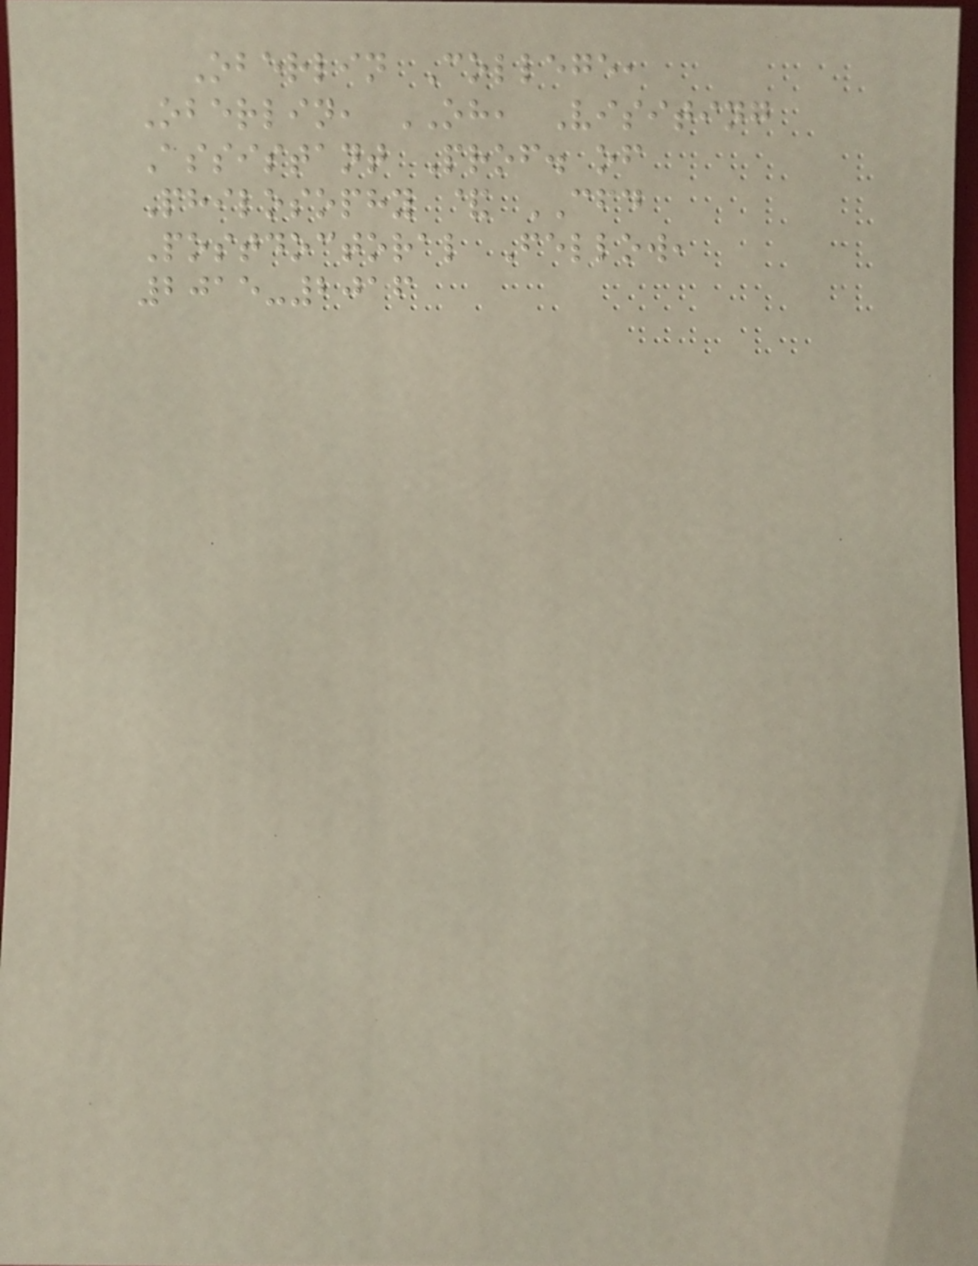Oberlin College,
Oberlin, OH, Visiting
Assistant Prof. of
Philosophy & CFD
Postdoctoral Fellow,
2015-2016
